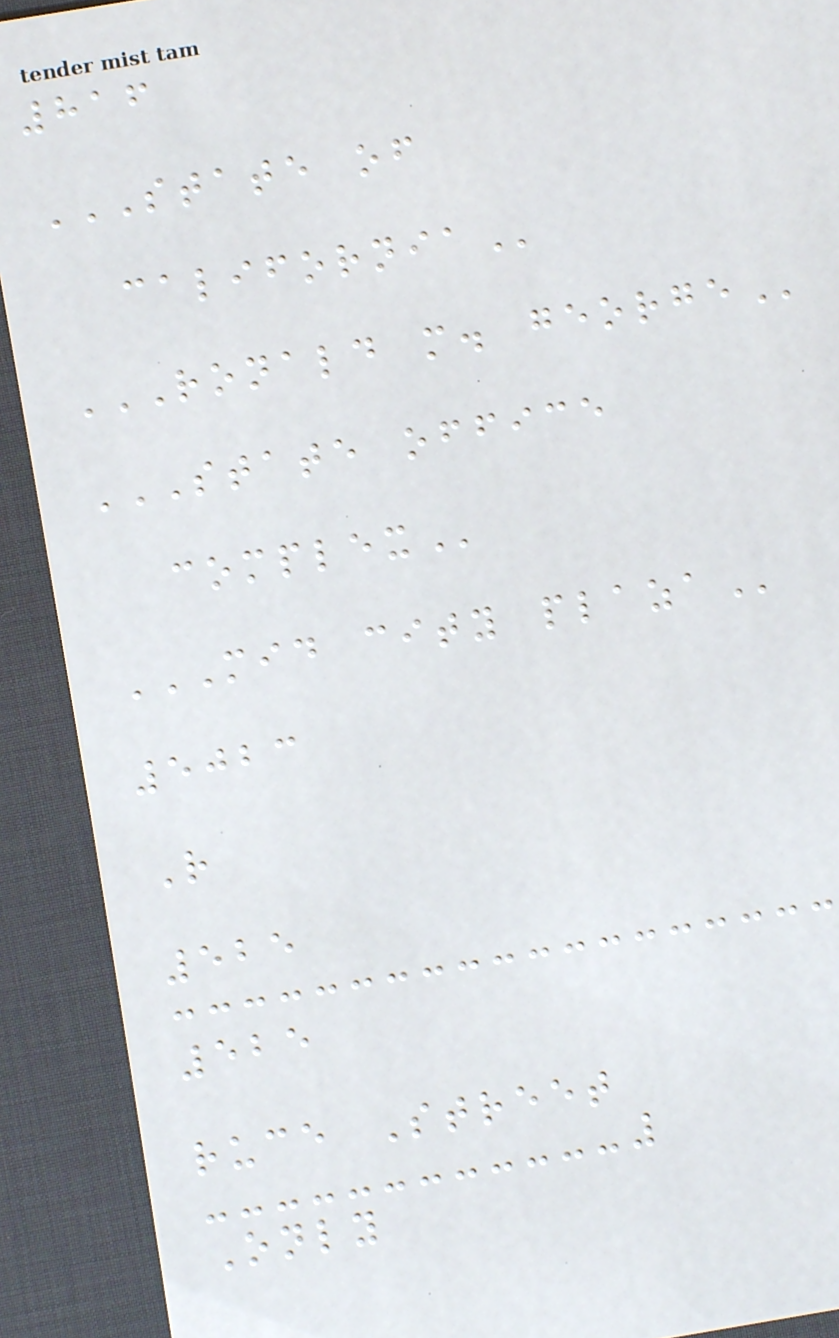816
STATE OF
CALIFORNIA
RONALD M. GEORGE
STATE OFFICE
COMPLEX
MID CITY PLAZA
5023
R
525
525
ruce Street
Only
